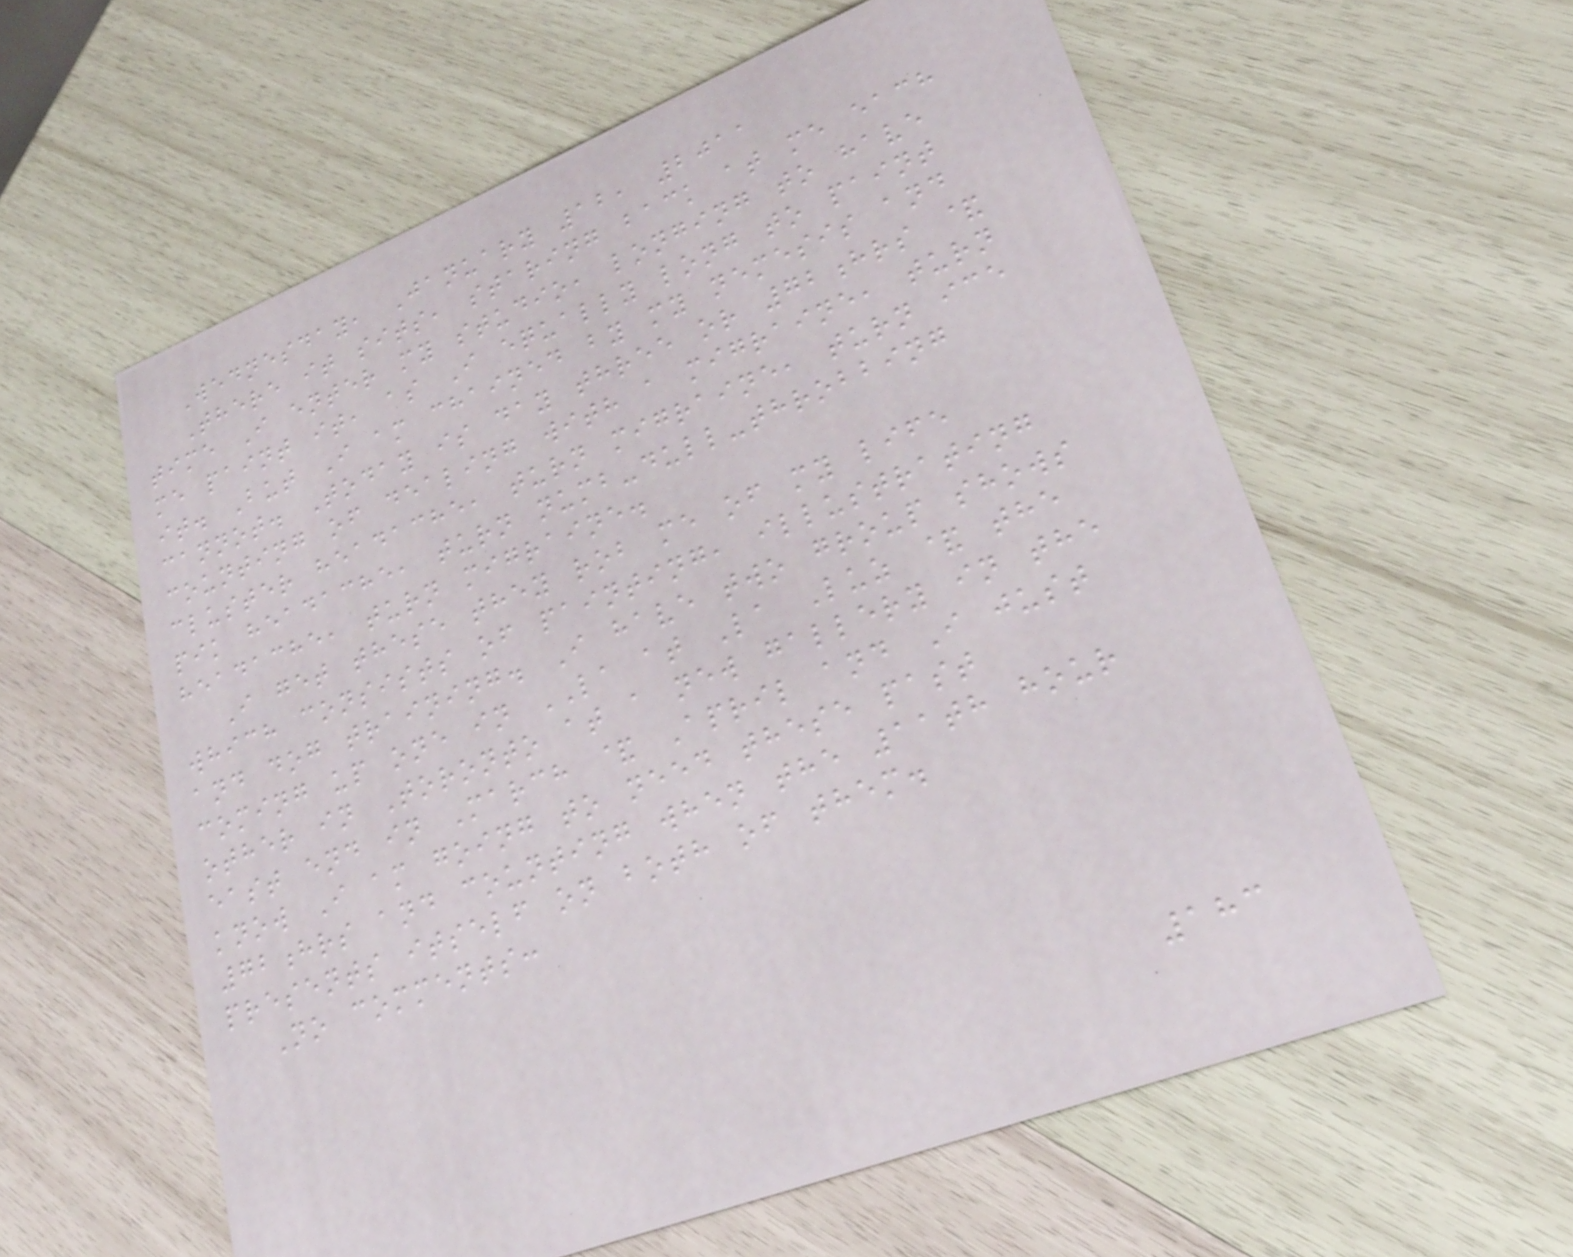Wednesday, January 12, 2011
There it sits, staring back at me each
time I enter my studio, longing to have
me paint it, as I equally long to paint
it. But I am chained by my nemesis and
cannot. Today is day three or 72hrs &
counting of dealing with a migraine, turn
cluster headache, turn migraine, turn ice
pik headache, turn numb-dull-throbbing
headache, turn migraine.
I get these they rob me of my life
which consists of painting, illustrating
and dog training. I have two group shows
coming up one in LA at La Luz & the
other in Toronto at a new gallery in the
east end in March & April and I just
know I am going to need these past
72hrs and counting when the 11th hour
presents itself on both of them.
No comments:
183
